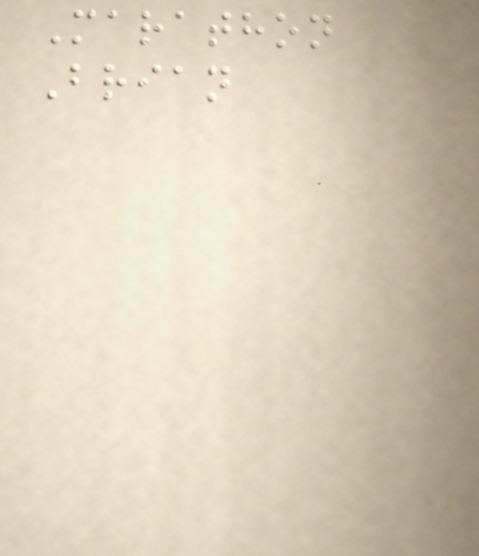Marathon
Brian
